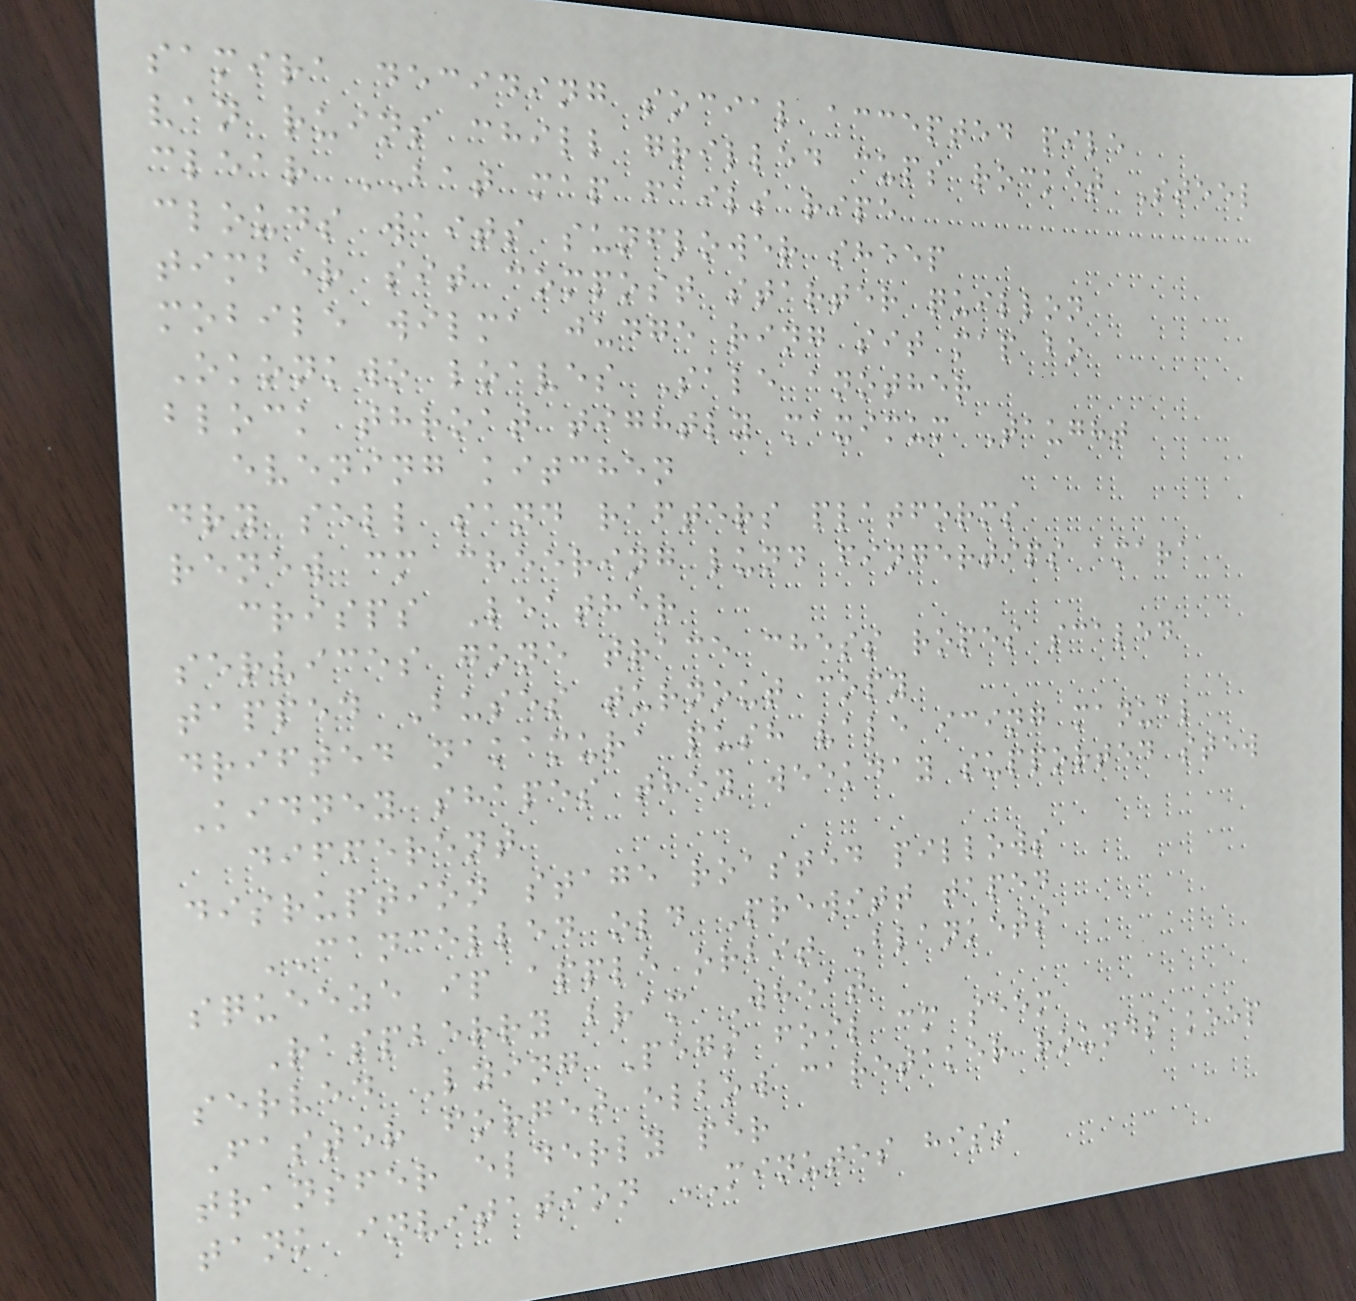samira deciding social accepted pile
van ruins chill grilled cups rocket Steel
clear BAT map fails ripe
clouds waits sunflower sheep
timber sit compost starter quillon
mobile wilma judge ring sit map bo
Okonkwo loaves Sale another
block throat tightly maximum Taught
evening kitchen
dry sell sand rafters platforms
renew cm cheering lund fingertips amara
crisps Leather
services gone trace chess ropes scaled
tapped Buses turnout copy
drifted nakamura push vale icing manual
Kidney shapes they weekday supported stew
different
disruption stage roasted pillows
CANCELLED old Prewitt taped
squeeze ip apple orbit Blankets
Raspberry bram Wheat
served Lying Pegs foil cm seem
Faster forget elbow caretaker rounds keep
transfer elderly per
tank invitation MINUTES hiss
